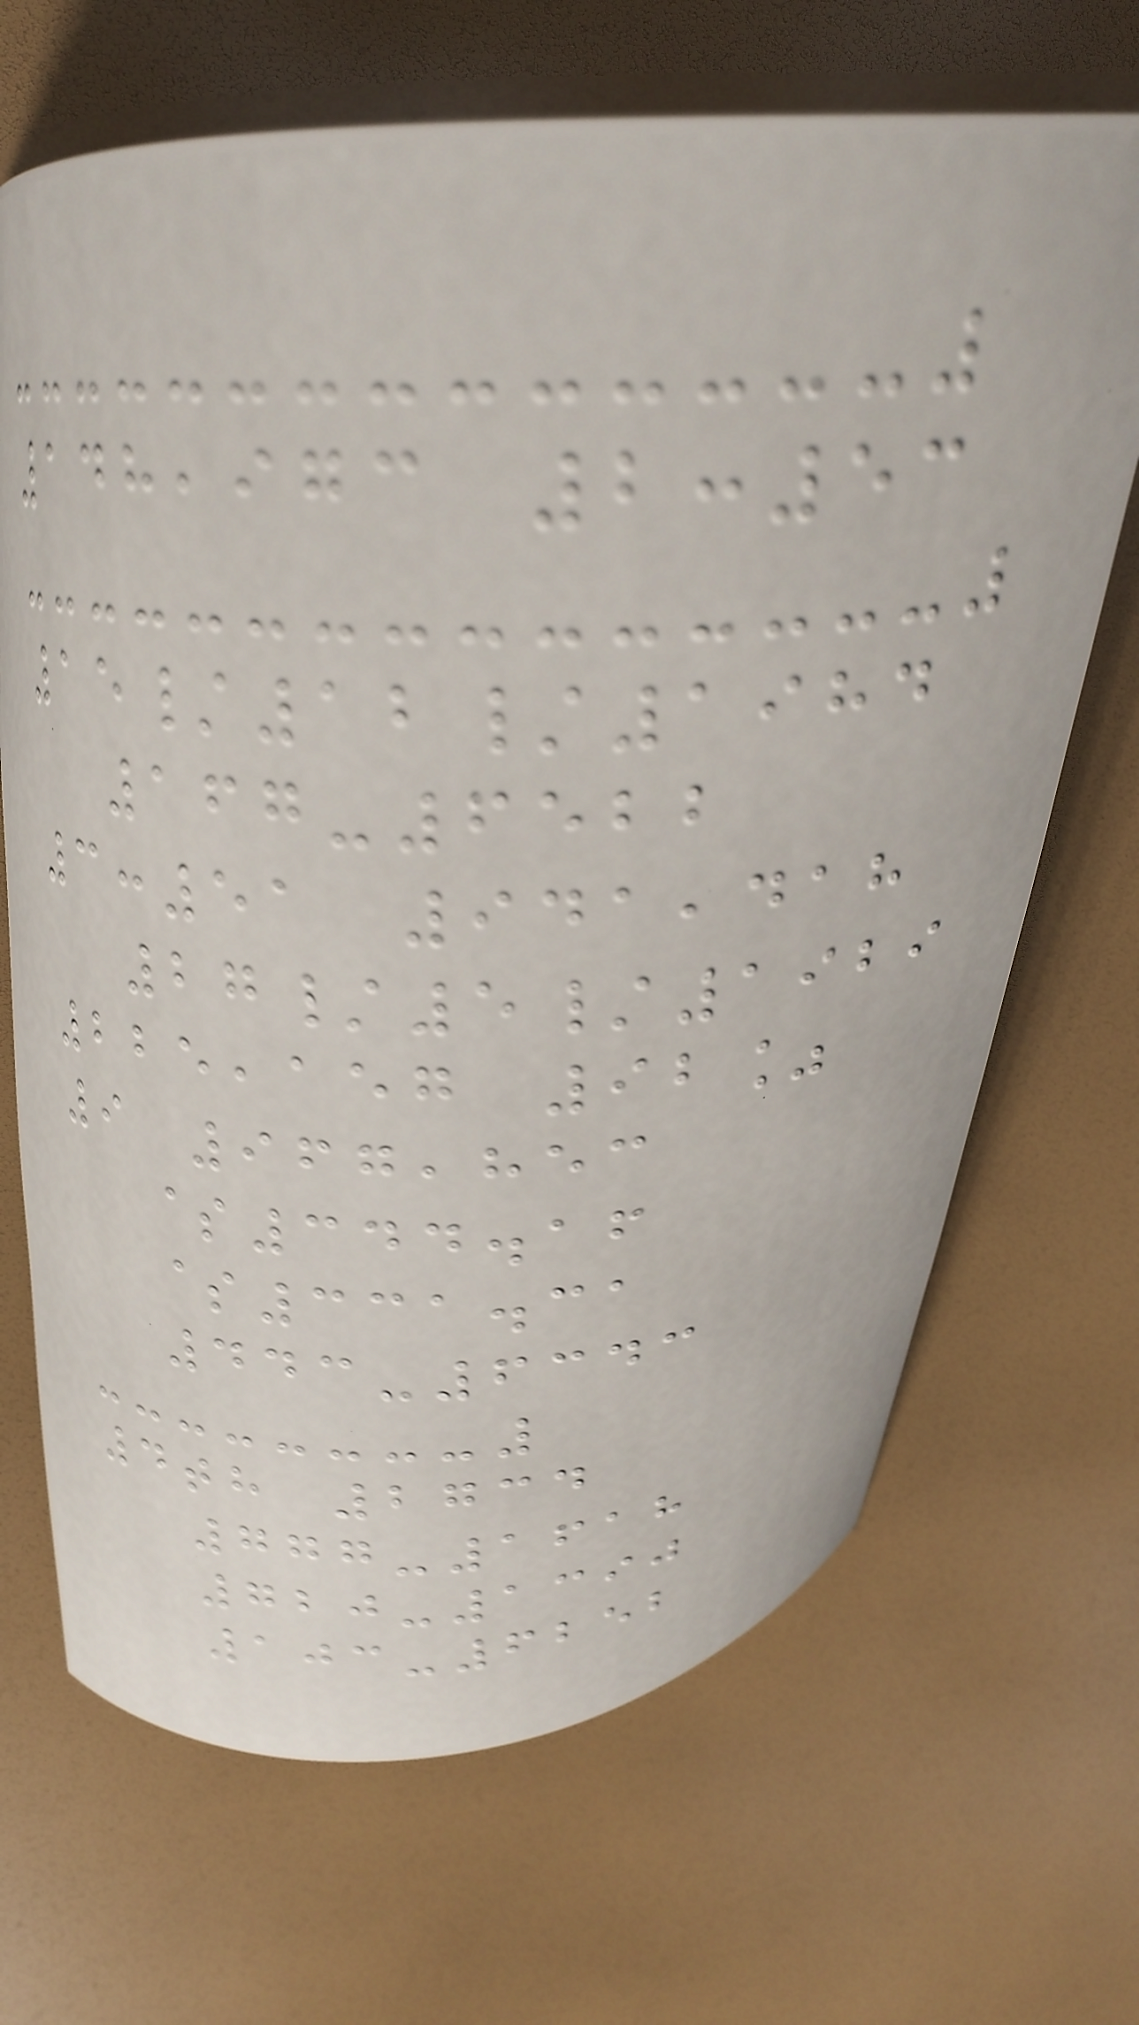148,973 2:53
15/12/1984
167-6522
3:51 941,418
27/5/1929
225,157 92%
9 967,853
$344.16
$331.31
443-6343
4th 2734
777-1618
720-1390
103-6252
